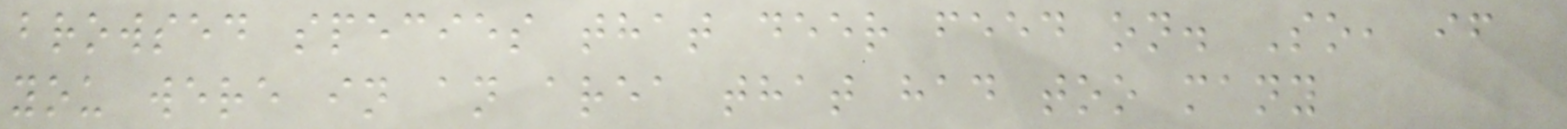browsed species that deer feed on. So, if
you were in an area that had too many
